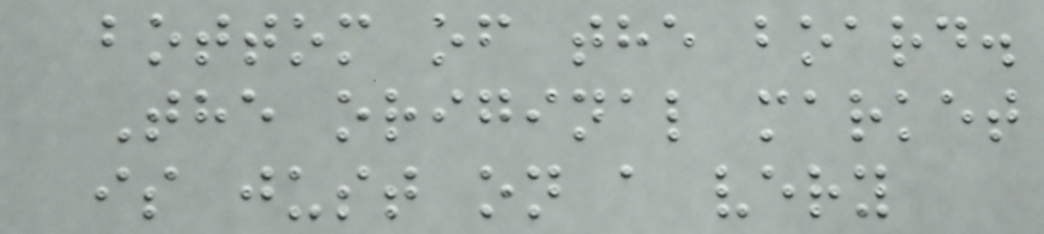bottom of the board.
The original market
is just on a very
